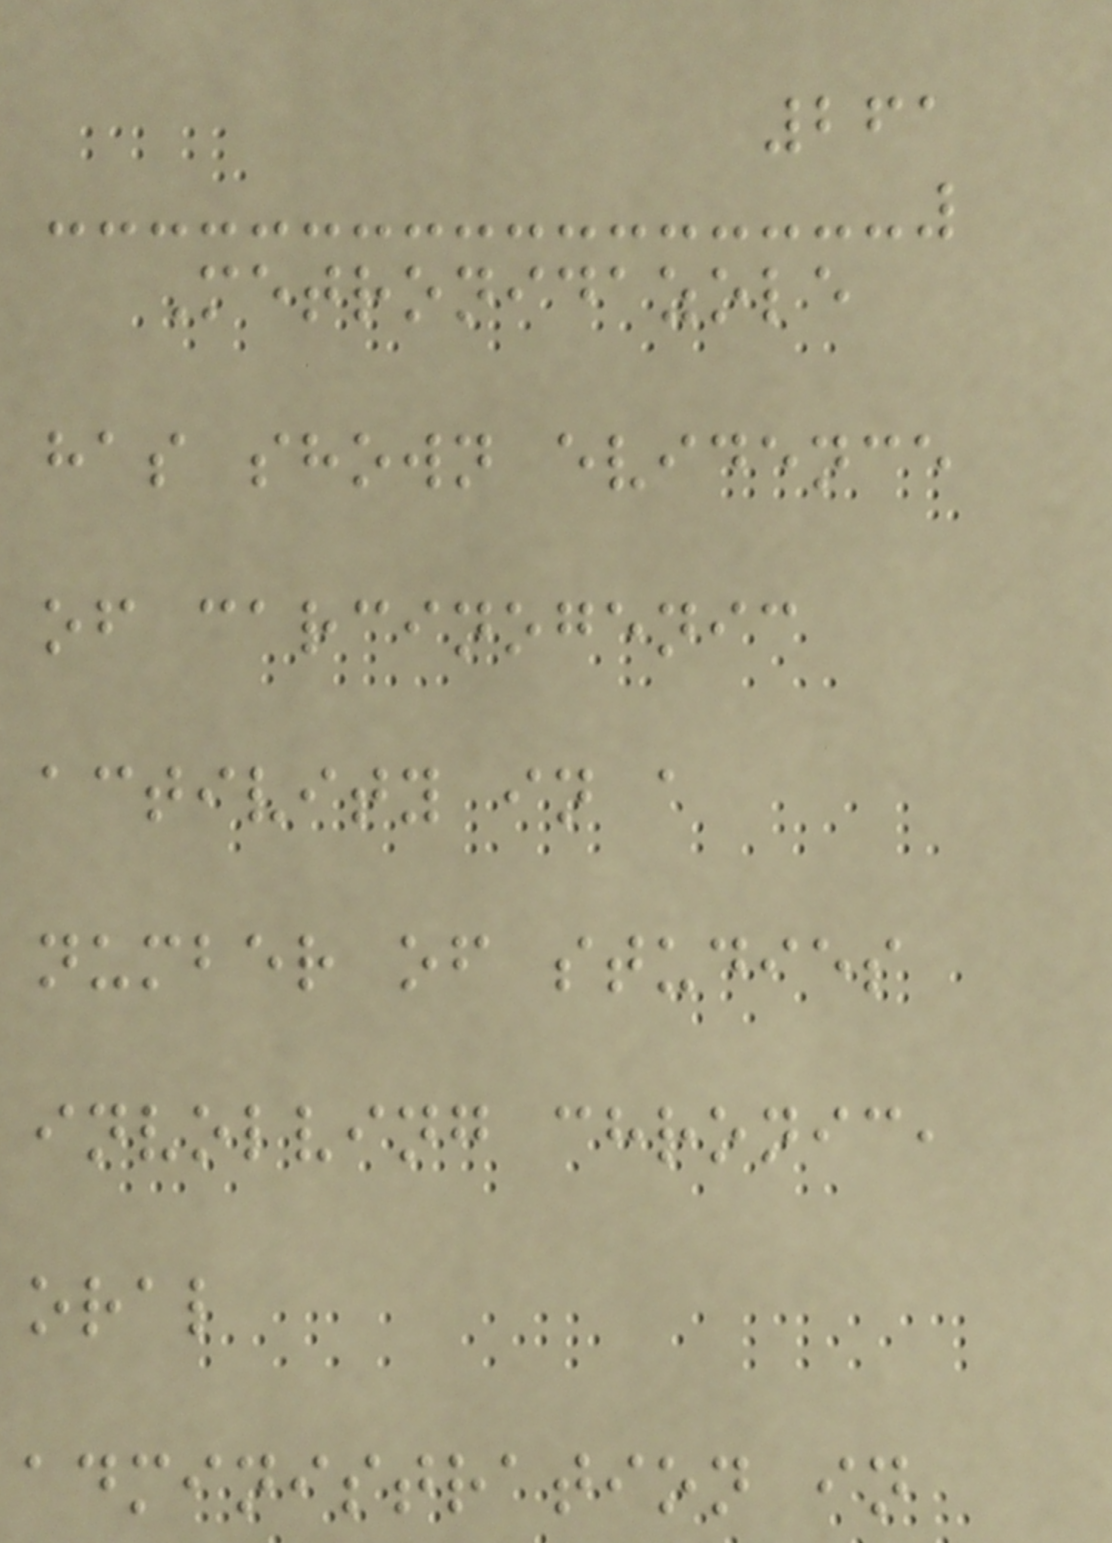261
Metronidazole
has shown evidence
of carcinogenic
activity in a
number of studies
involving chronic,
oral
administration in
